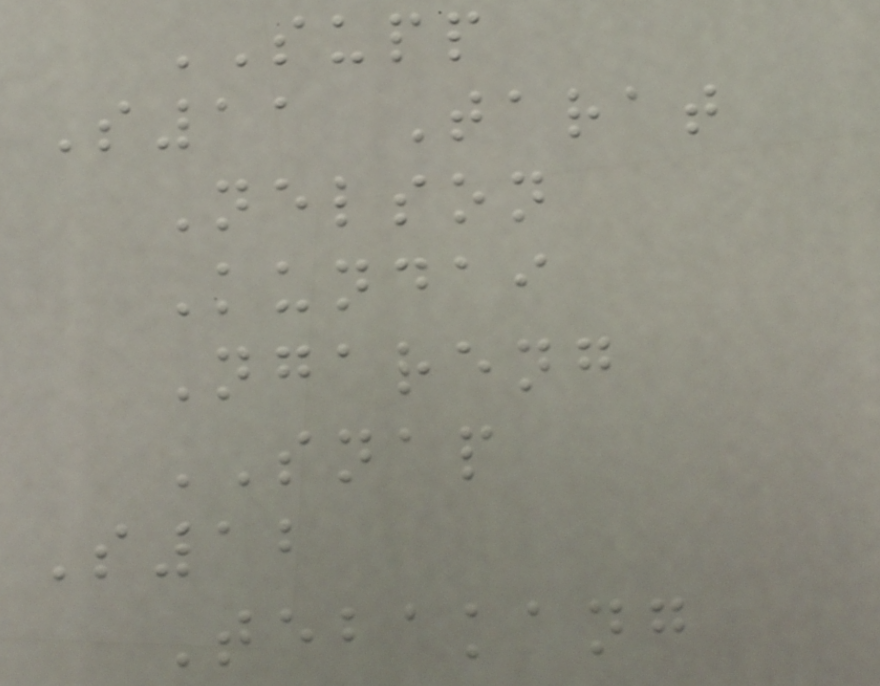SUPP
S11 Tarat
Nelson
Kundai
Ngareng
SNAP
S12
Tebakang
